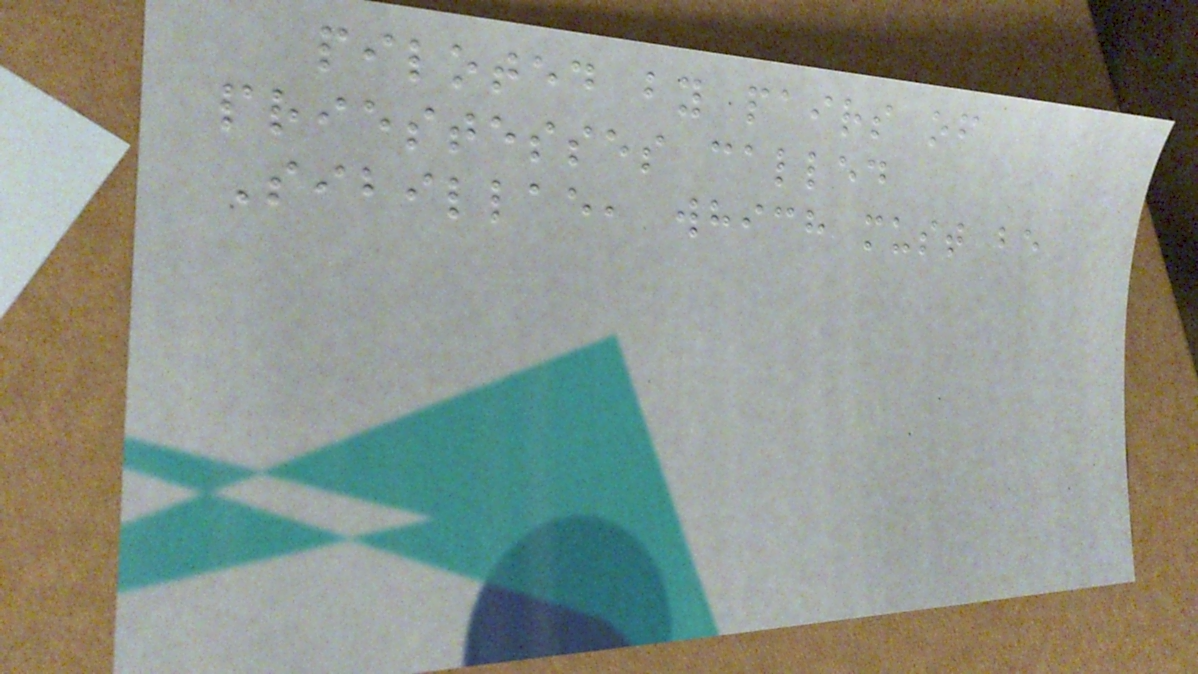piloted by pairs of
priestesses called
Sibillae, which must be
